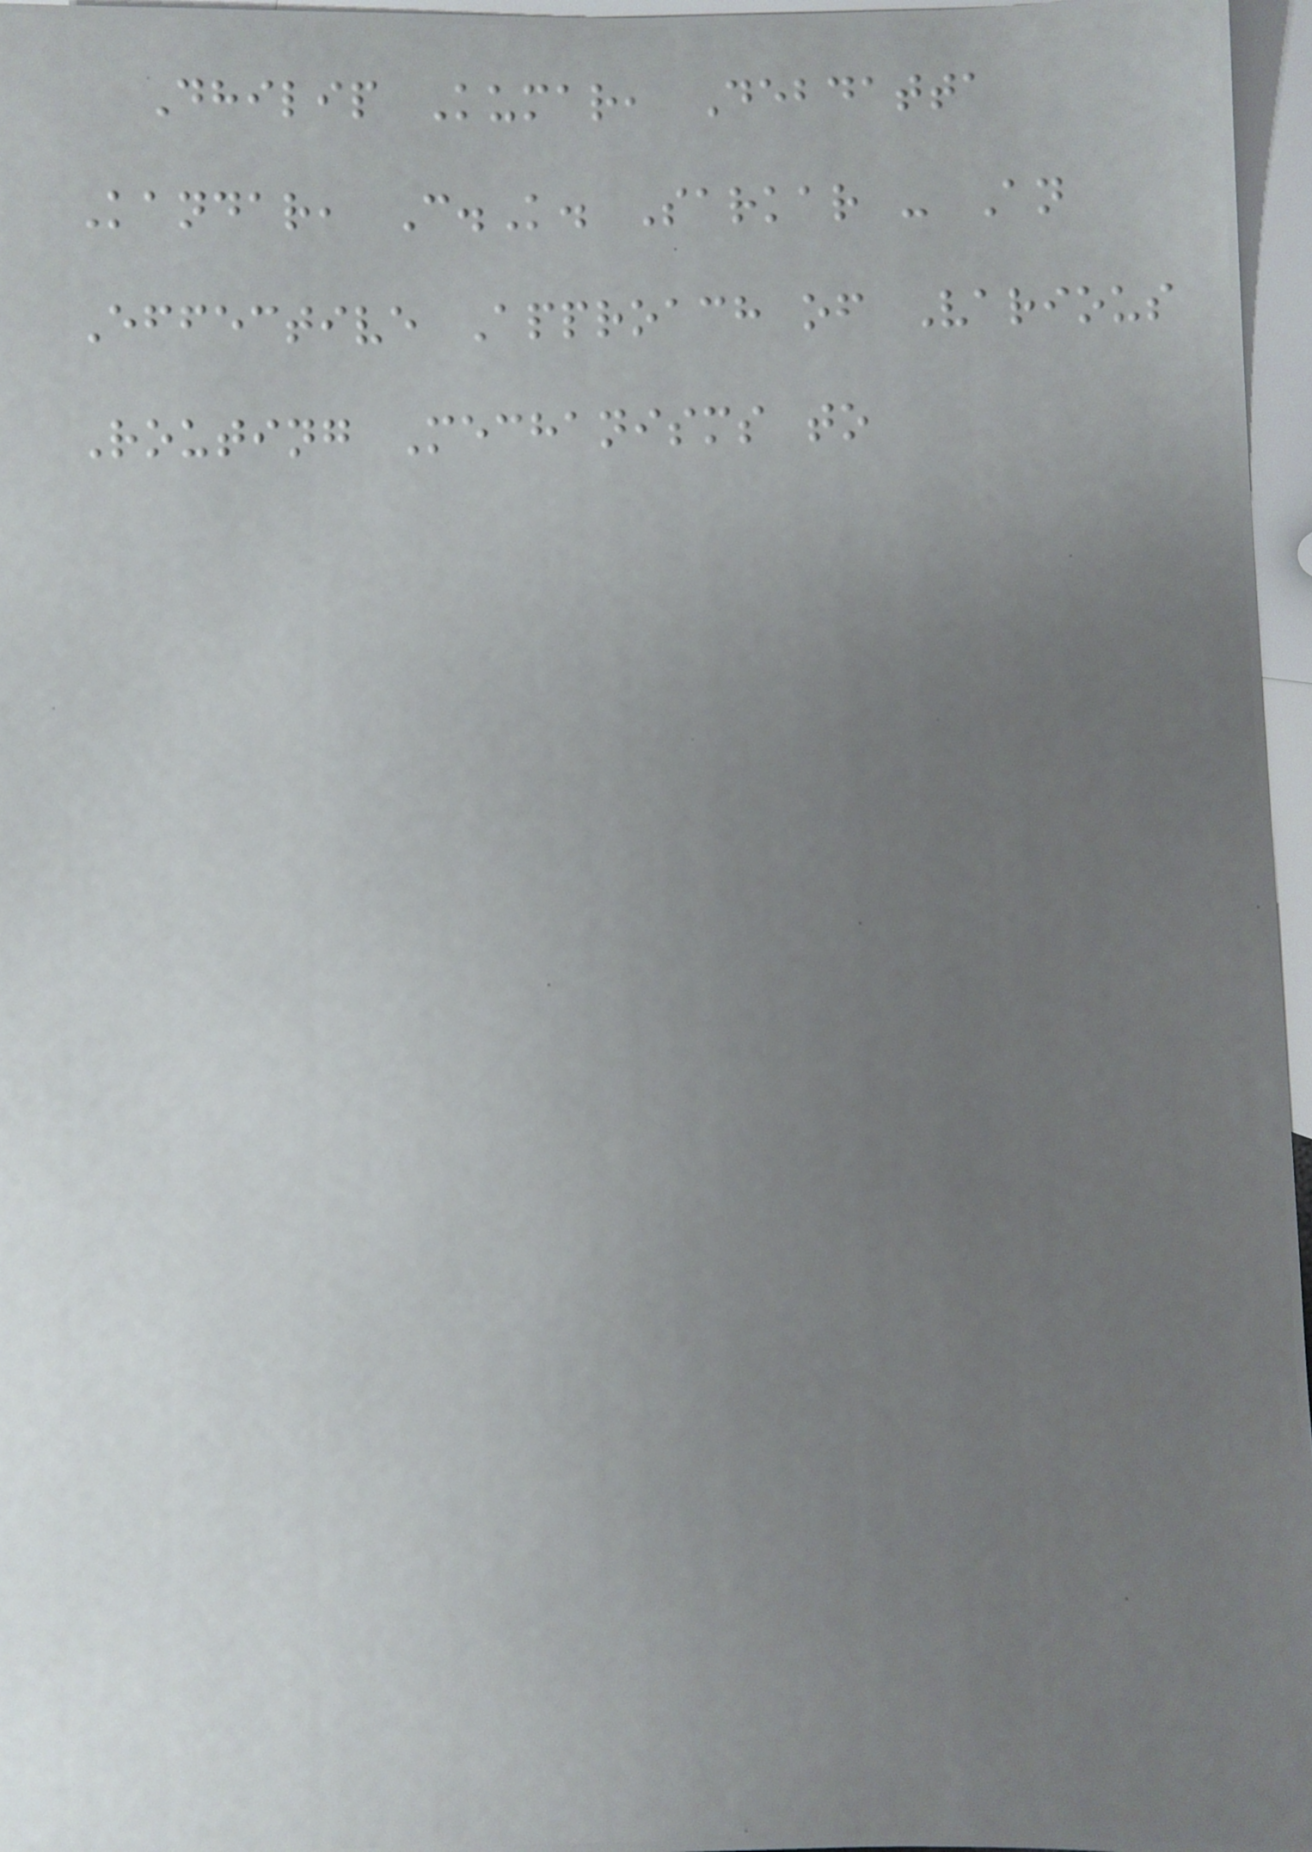Dhilip Kumar, Debdatta
Kandar, C.K. Sarkar - An
Effective Approach of Various
Routing Mechanisms to
